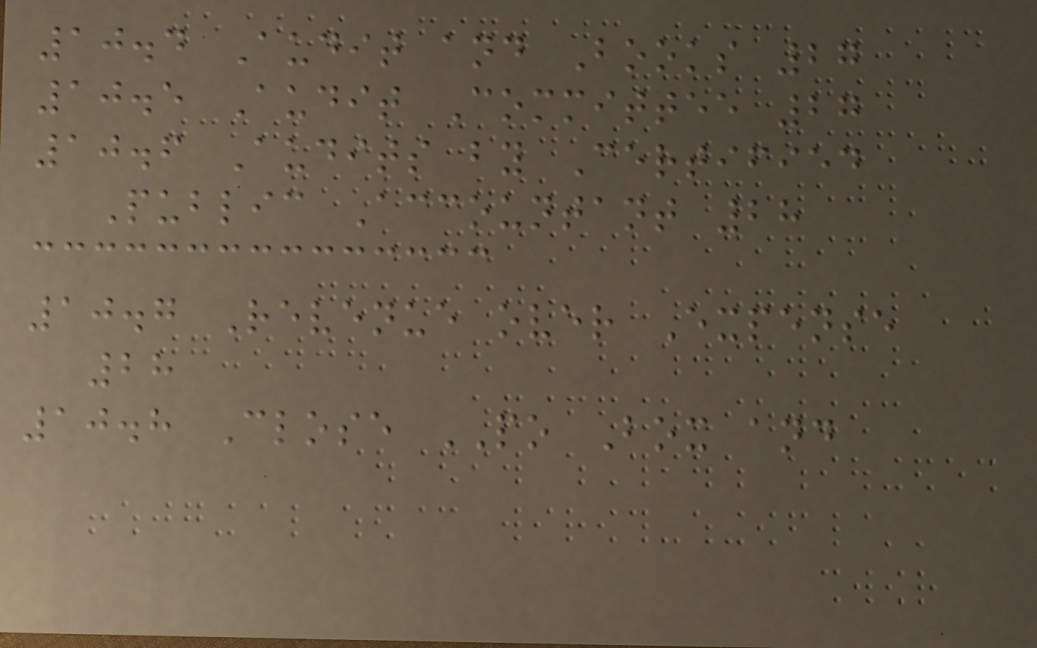10.4 Audit and Books 27
10.5 Audit Committee 27
10.6 Audits by Certified
Public Accountant 28
10.7 Revenue over Expense
28
10.8 Close PO Box and
